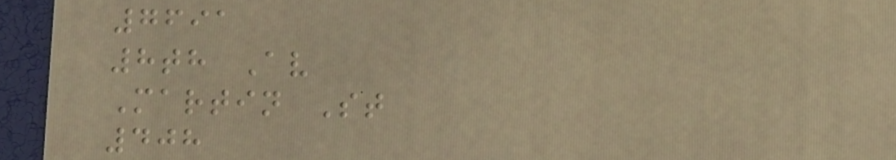7691
8th Av
Martin St
408
